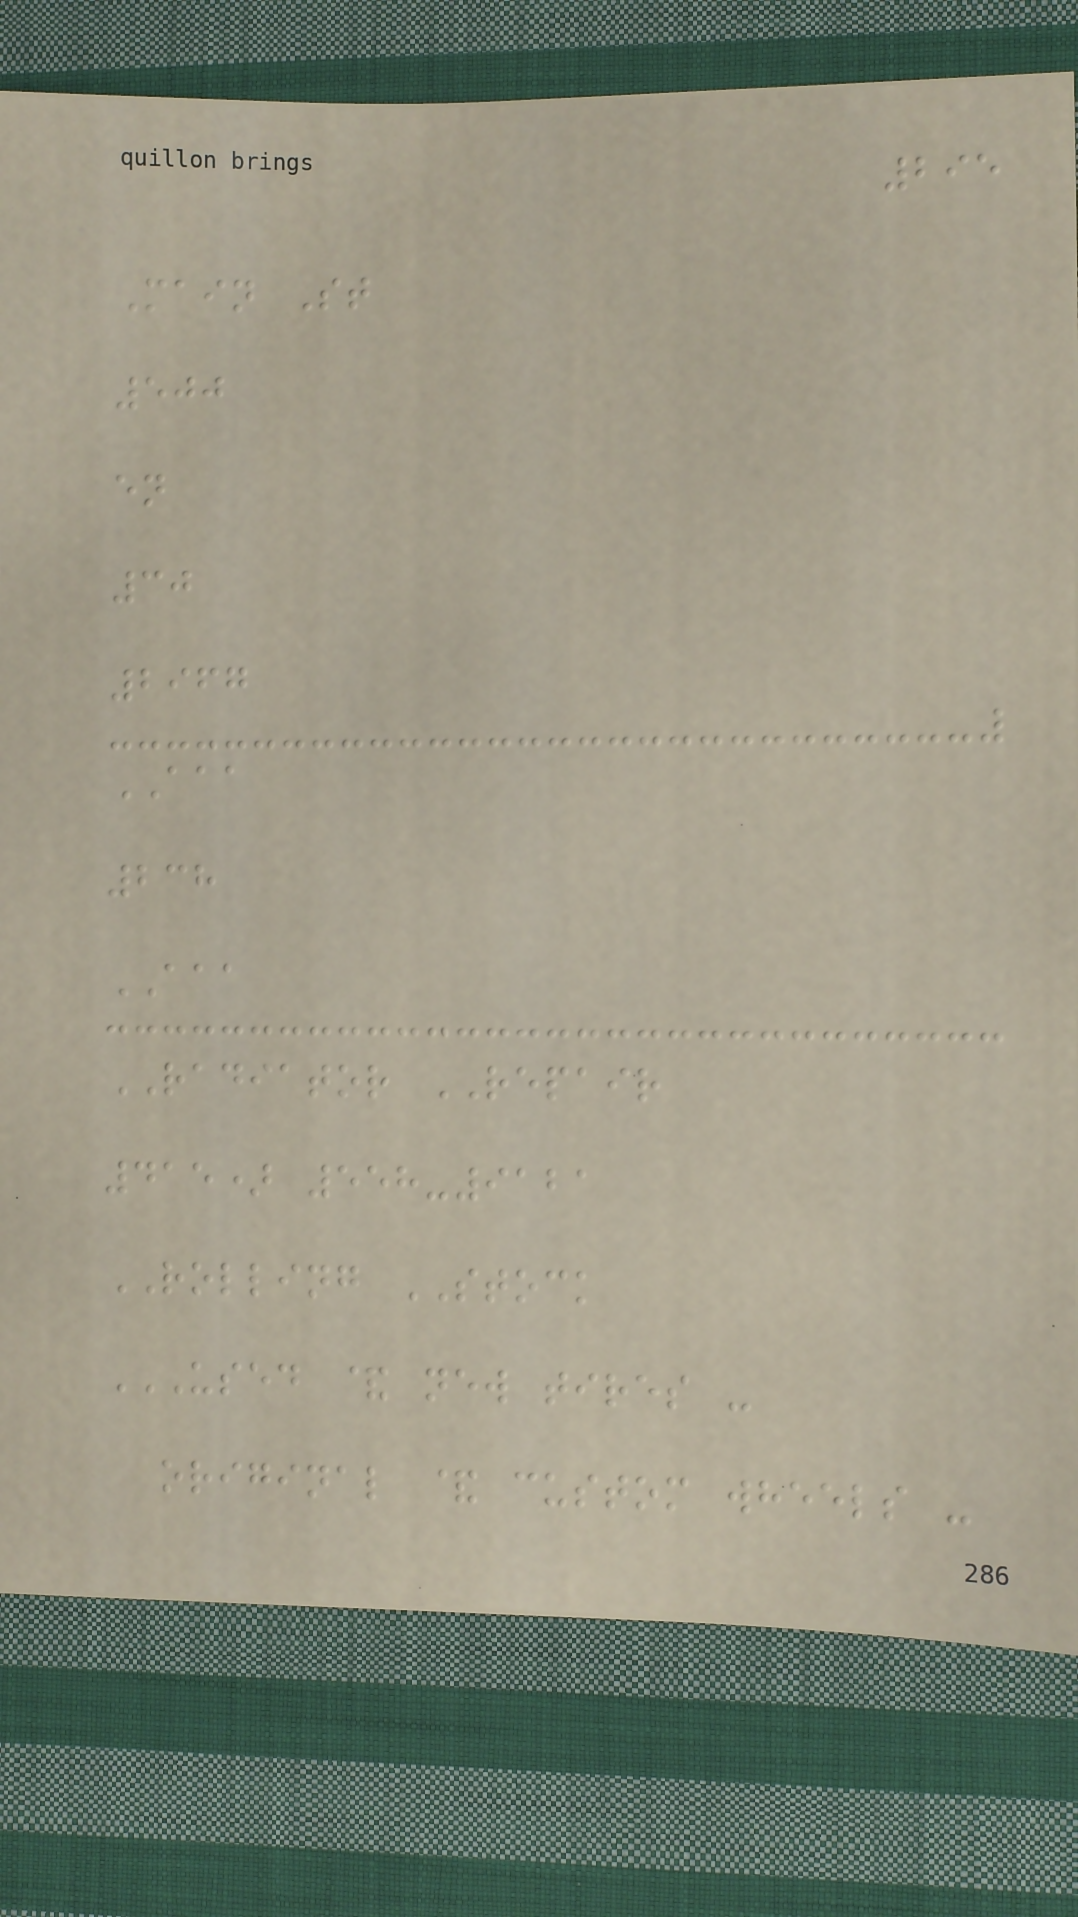295
Main St
500
en
30
2967
AAA
238
AAA
RADIATOR REPAIR
415) 558-9121
ROLLING STOCK
USED & NEW TIRES -
ORIGINAL & CUSTOM WHEELS -
